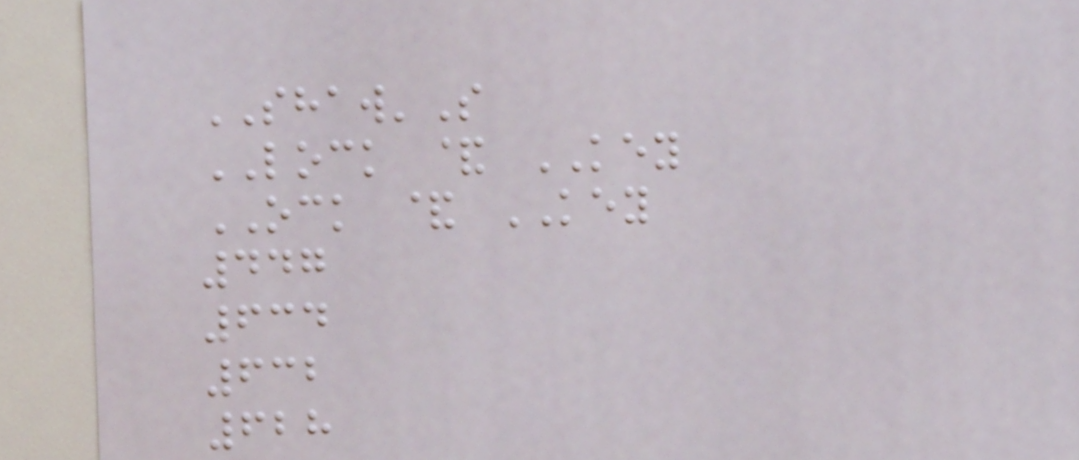SHAW'S
LOCK & KEY
OCK & KEY
447
634
632
628
